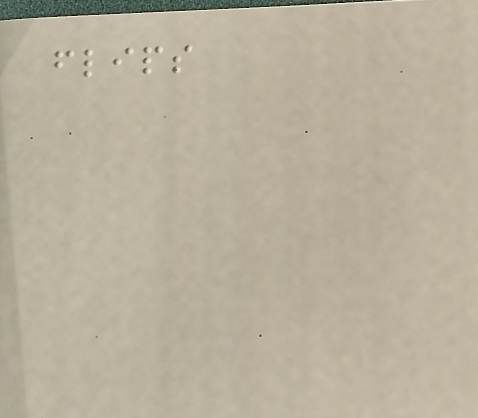flips
